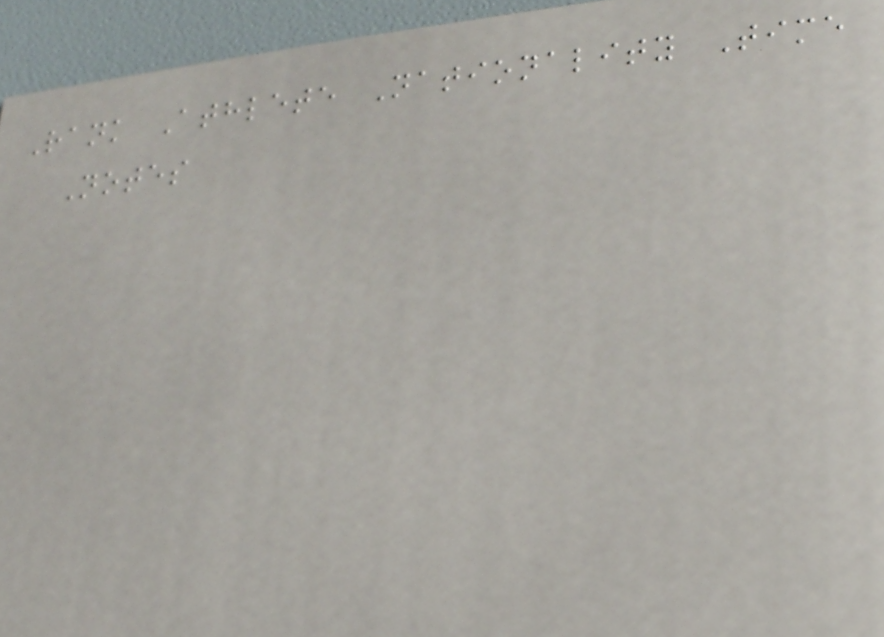Rank Athlete Nationality Time
Notes
